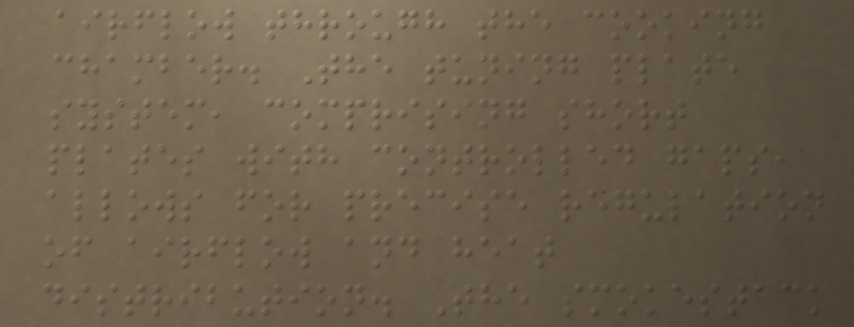airflow through the cooking
chamber. The tuning plate
system, comprising short
plates with controlled gaps,
allows for precise regulation
of airflow and heat
distribution. The smokestack
